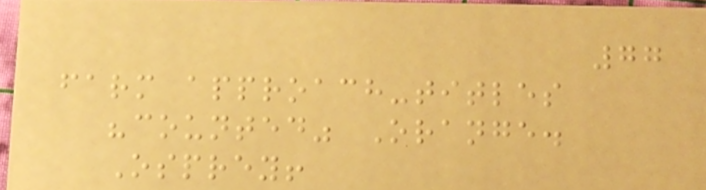77
farm approach-titles
"counted" Orange.
Osprey!
